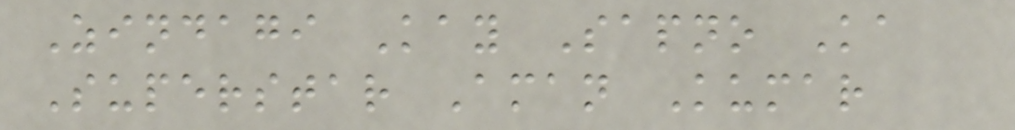Zindagi Kay Sapno Ka
Superstar Aman Kumar
